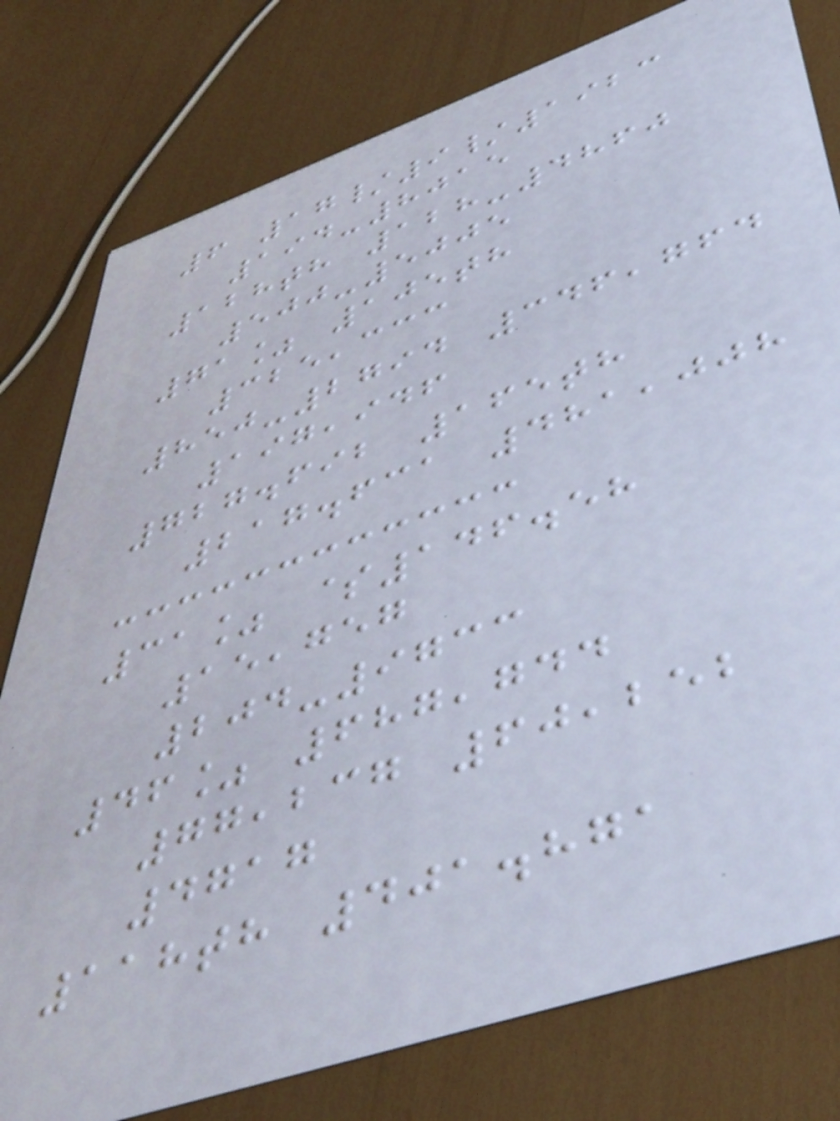6 17/9/1923
194-8015
128th 128-4860
500-5005
71% 105th
325,333
850-2794 346,764
197,946
727.692 165th
217.631 481,008
31% $146.58
15,757
204-9733
46% 687,744
77,237 60,252
4717
118th 401.871
